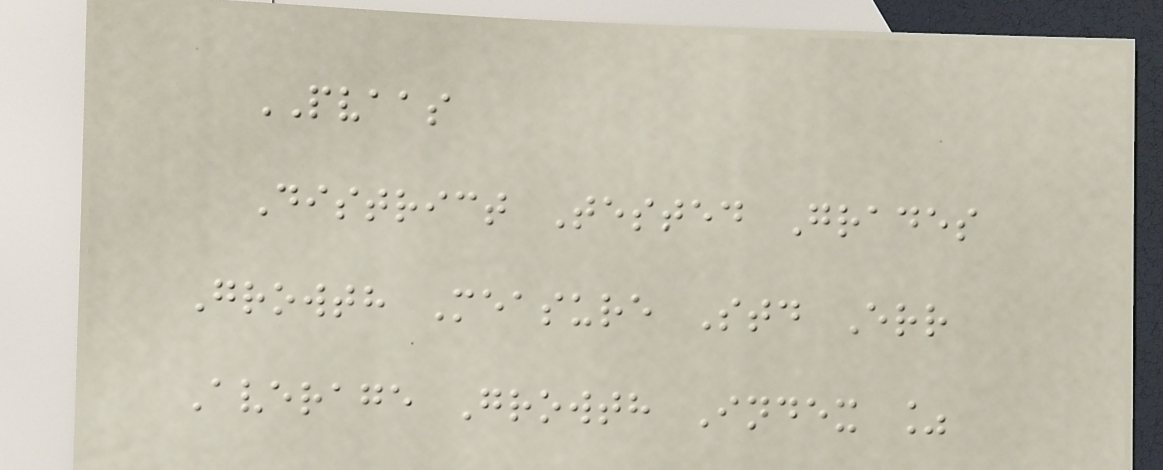PVAAS
District Tested Grades
Growth Measure Std Err
Average Growth Index %
